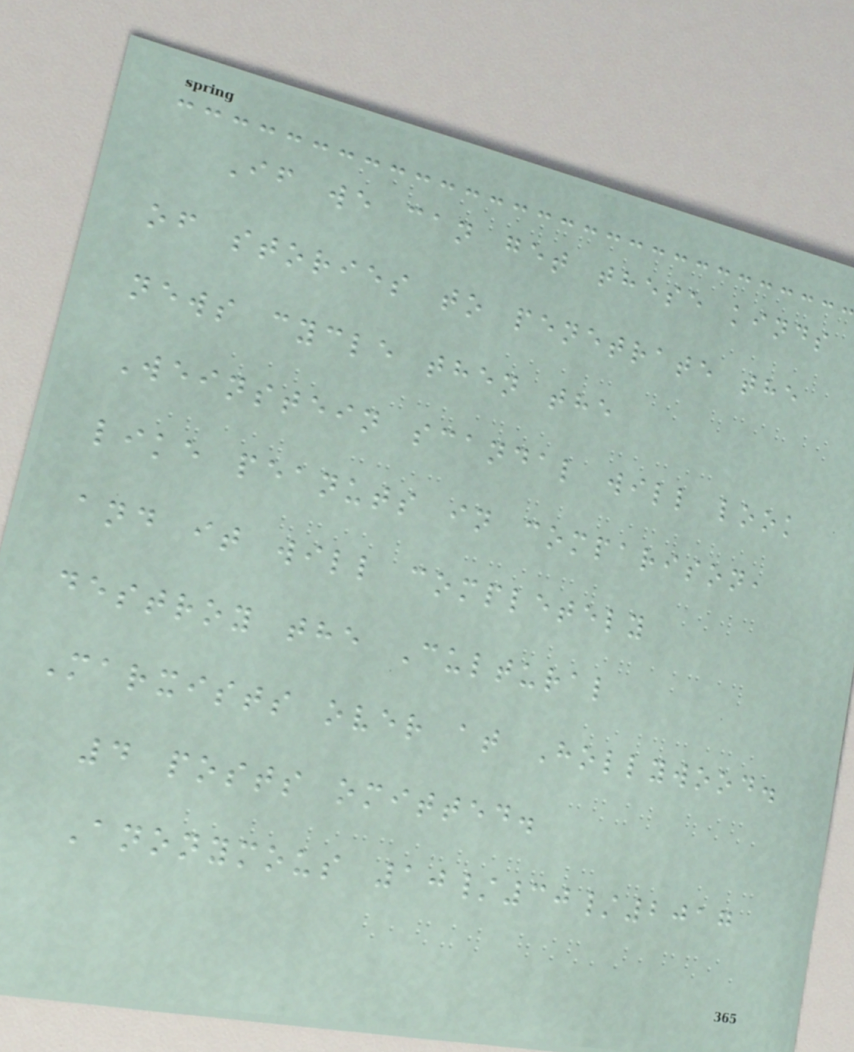If we can get these kinds
of stories to penetrate the
news cycle then the
Weinstein scandal will look
like peanuts in comparison,
and it will completely
destroy the Cultural
Marxists over at Hollywood.
4 posts omitted.
Anonymous 10/30/2017
